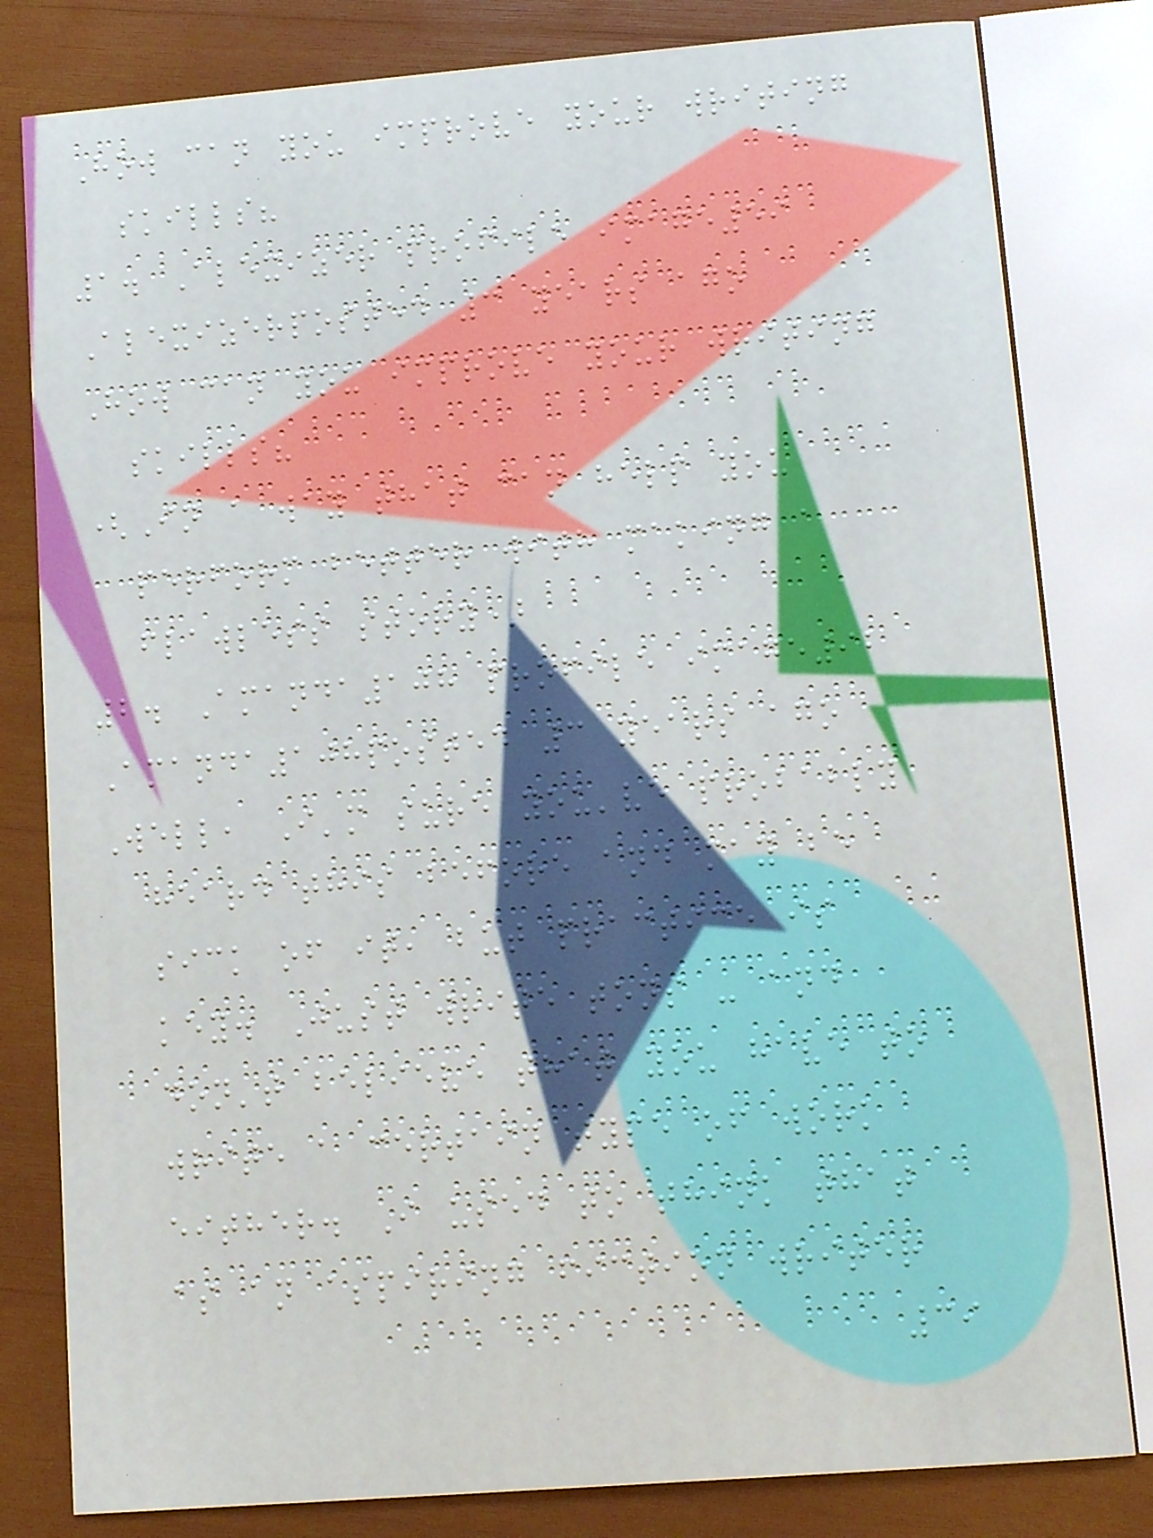How can you improve your writing
skills?
1. Alexizer profile image59
Alexizerposted 3 years ago
How can you improve your writing
skills?
(In a way that can help you
perform better with making a
flawless story)
2. Amanda108 profile image92
Amanda108posted 3 years ago
Well, I'm sure you've probably
heard this before and may be
sick of it, but practice is
key. Just write tons - and
don't believe that you have to
write a certain type of work
either. I used to think that
as an aspiring fiction writer
39
